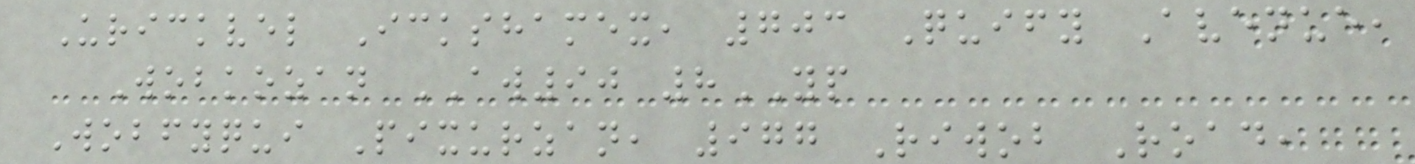Urickvel Ickshamex, 703 Quify Avenue,
Wobkozan AW90 8YP
Wobfyqui Pixurzan, 977 Riwob Road,
